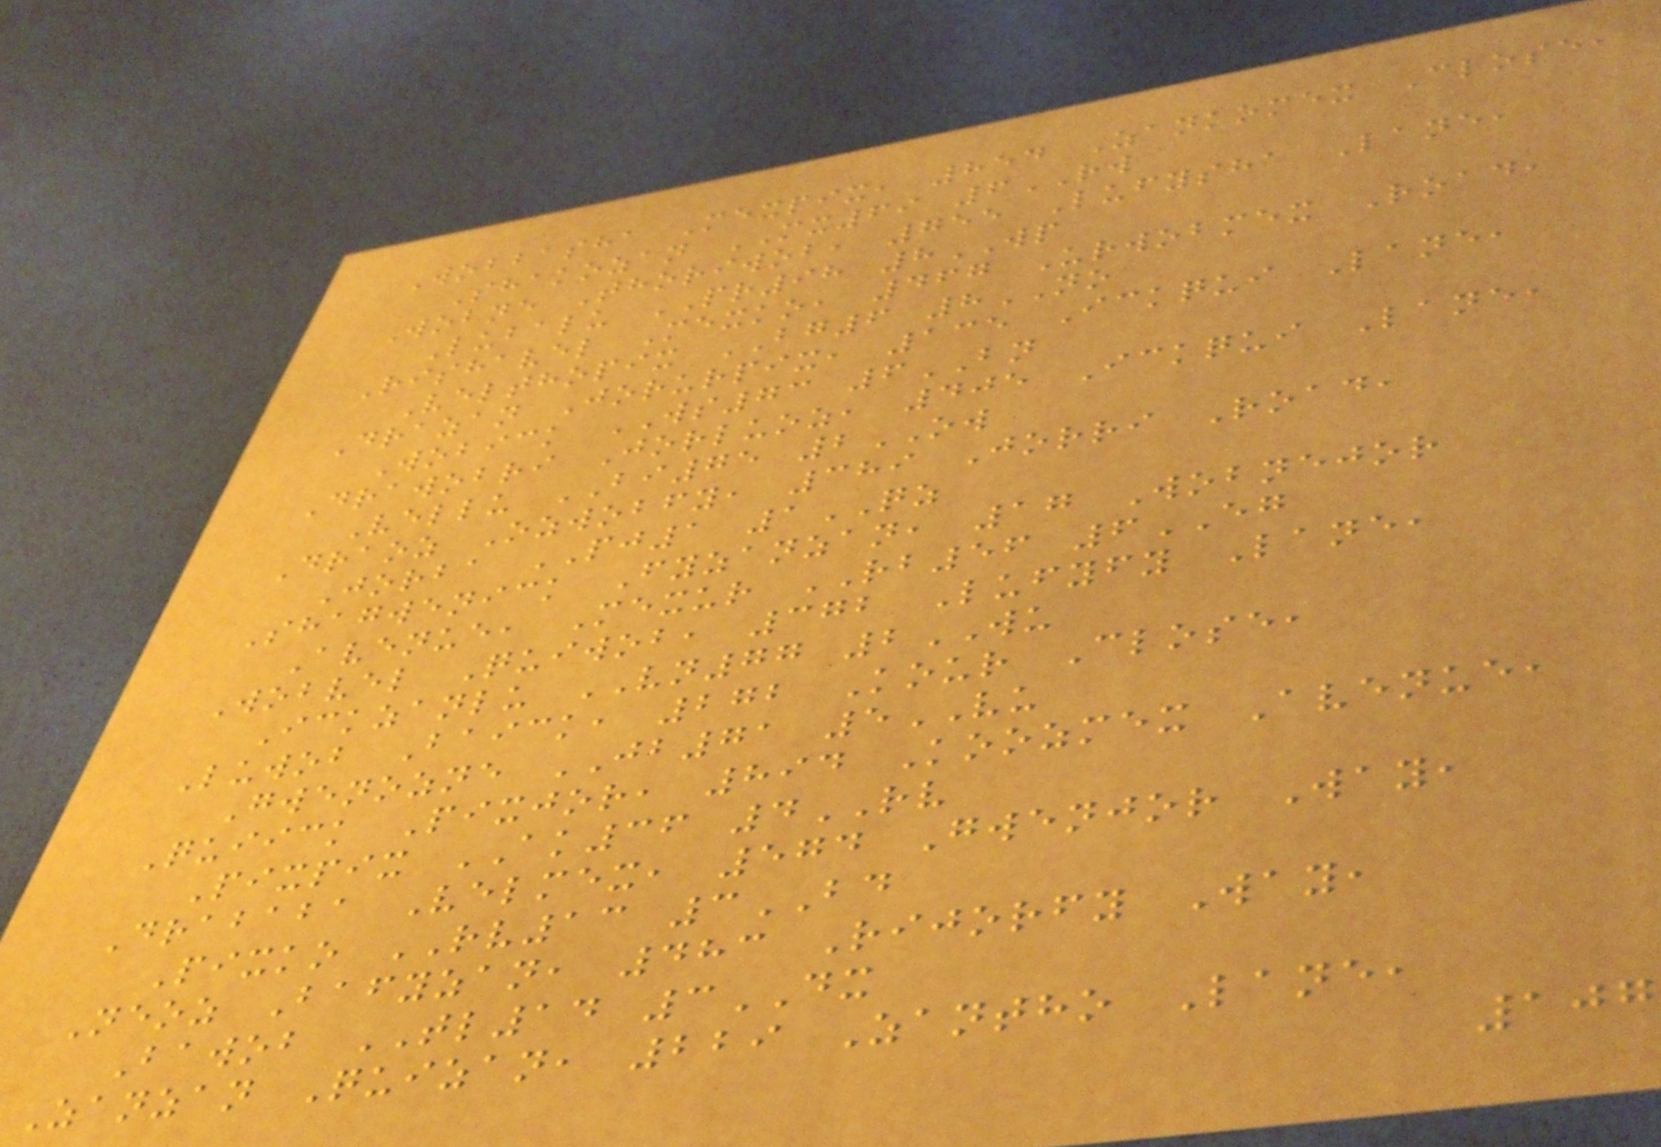Wobbasha Mexpix, 854 Zankomex Close,
Shakozan MX69 6RW
Wobne Thoriwob, 755 Lufysha Lane,
Lubalu PR98 8WP
Rishavel Mexko, 467 Urwobmex Road,
Velthopix BG6 8NO
Drazan Jorurpix, 135 Ickqui Lane,
Wobick WS73 6BN
Drawobri Jorluoz, 405 Ickqui Lane,
Vellu BI75 2OW
Draoz Ozwobfy, 389 Jorri Road,
Jorba PJ1 1QZ
Shagwenick Fyzanzan, 17 Wobnejor
Avenue, Mexur RB56 6EG
Wobvel Quiwob, 372 Lufyfy Lane,
Ickzanlu VN77 2WU
Luwob Baick, 272 Kour Close,
Gwenozne JB71 5VU
Quiick Pixjor, 894 Koozmex Avenue,
Pixpix AK36 4RV
Drababa Velmex, 574 Gwenjor Way,
Pixko RV13 3BD
Neoz Bafyzan, 483 Rijorfy Way,
Bawob TL14 3DX
Zanzan Quizan, 229 Zantho Lane,
107
